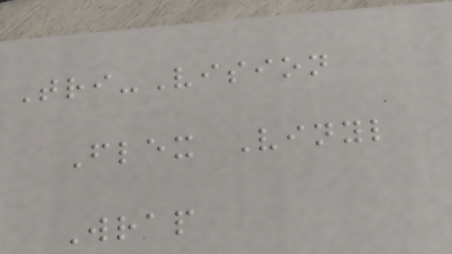Tri-Vision
Flex Vinyl
Wrap
